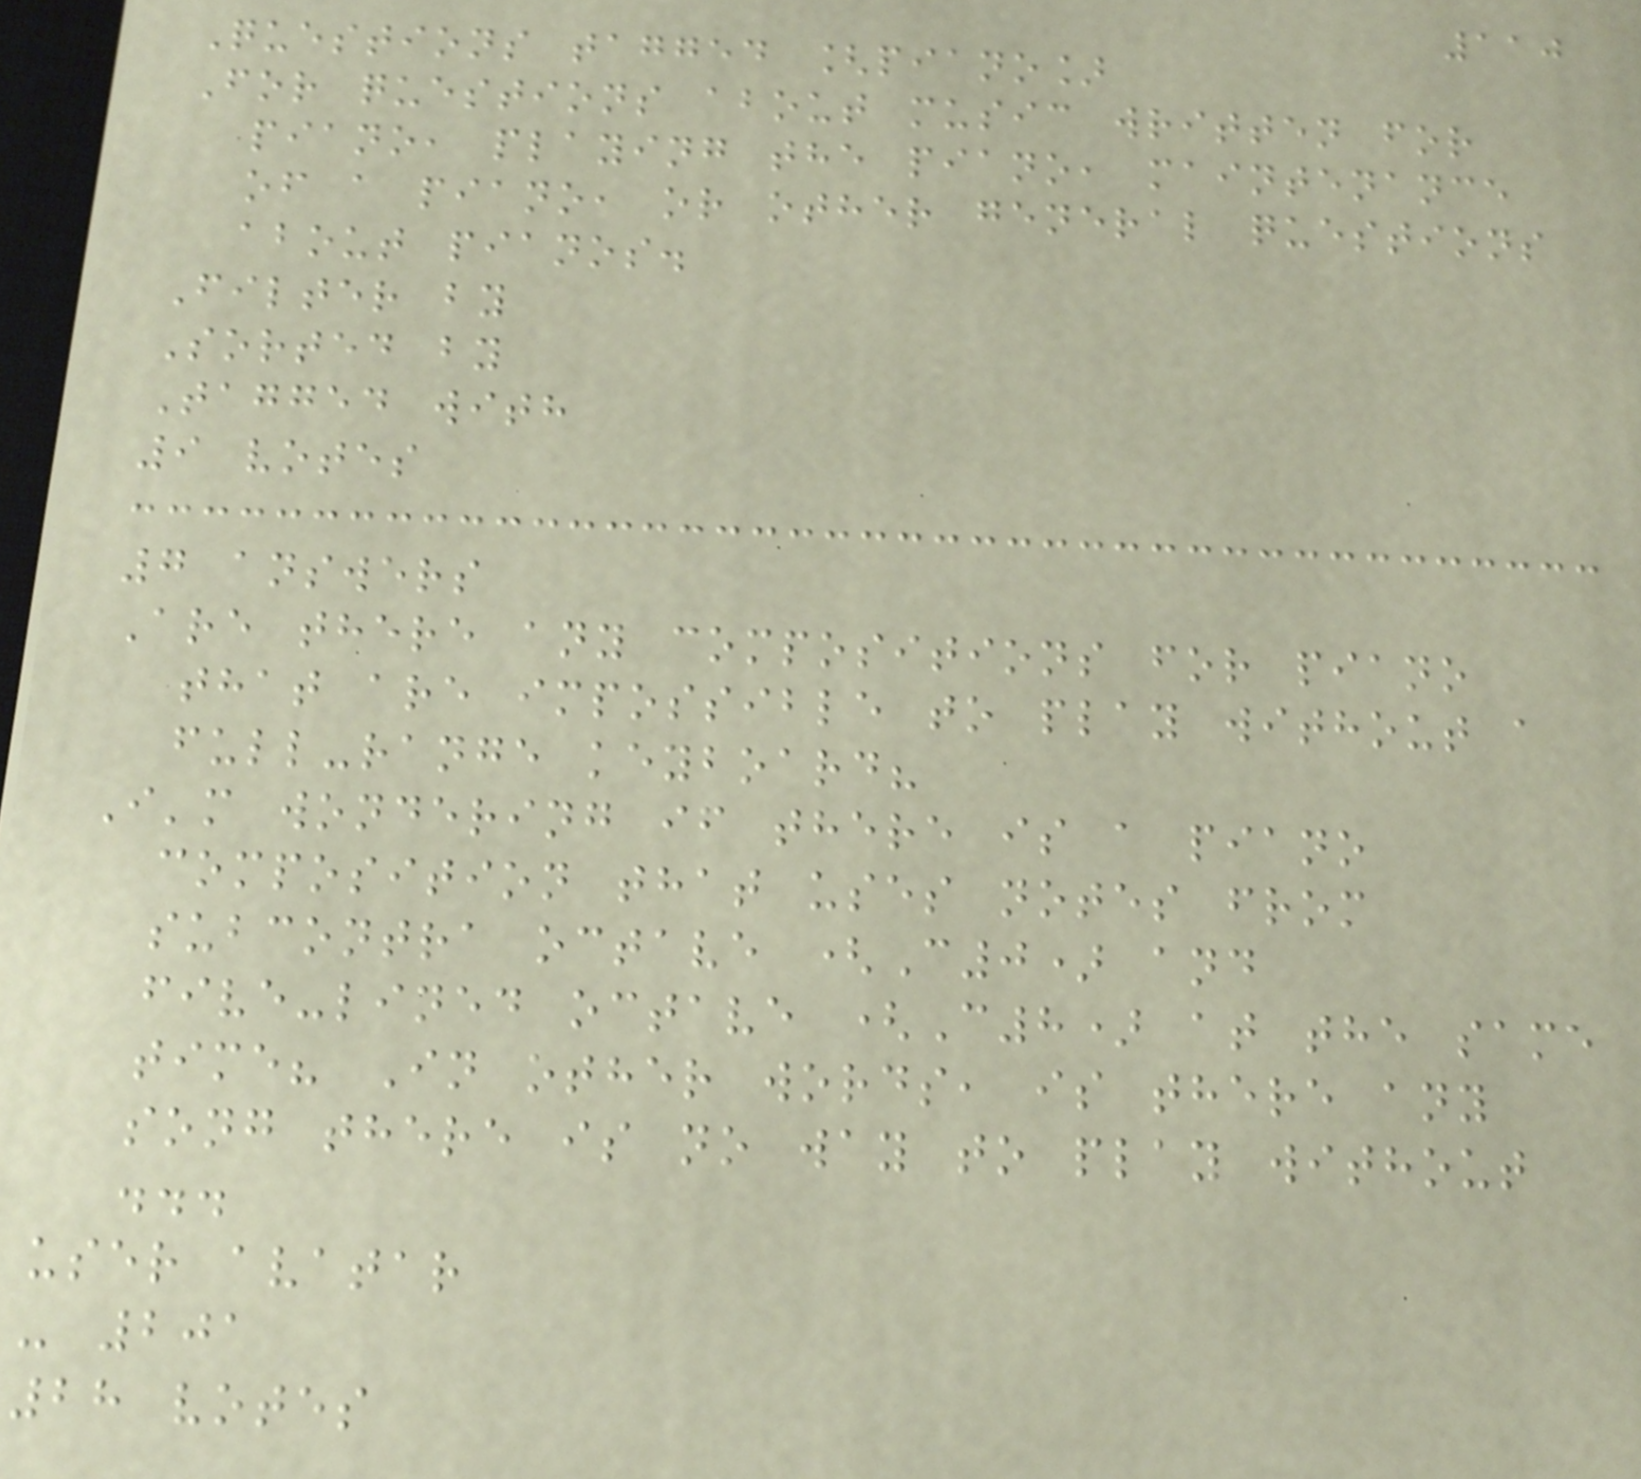110
Questions tagged [piano]
For questions about music written for
piano, playing the piano, maintenance
of a piano, or other general questions
about pianos.
Filter by
Sorted by
Tagged with
9 votes
7 answers
Are there any compositions for piano
that are impossible to play without a
full-range keyboard?
I'm wondering if there is a piano
composition that uses notes from
subcontra octave (C0) and
five-lined octave (C8) at the same
time? In other words, is there any
song there is no way to play without
...
user avatar
- 201
28 votes
